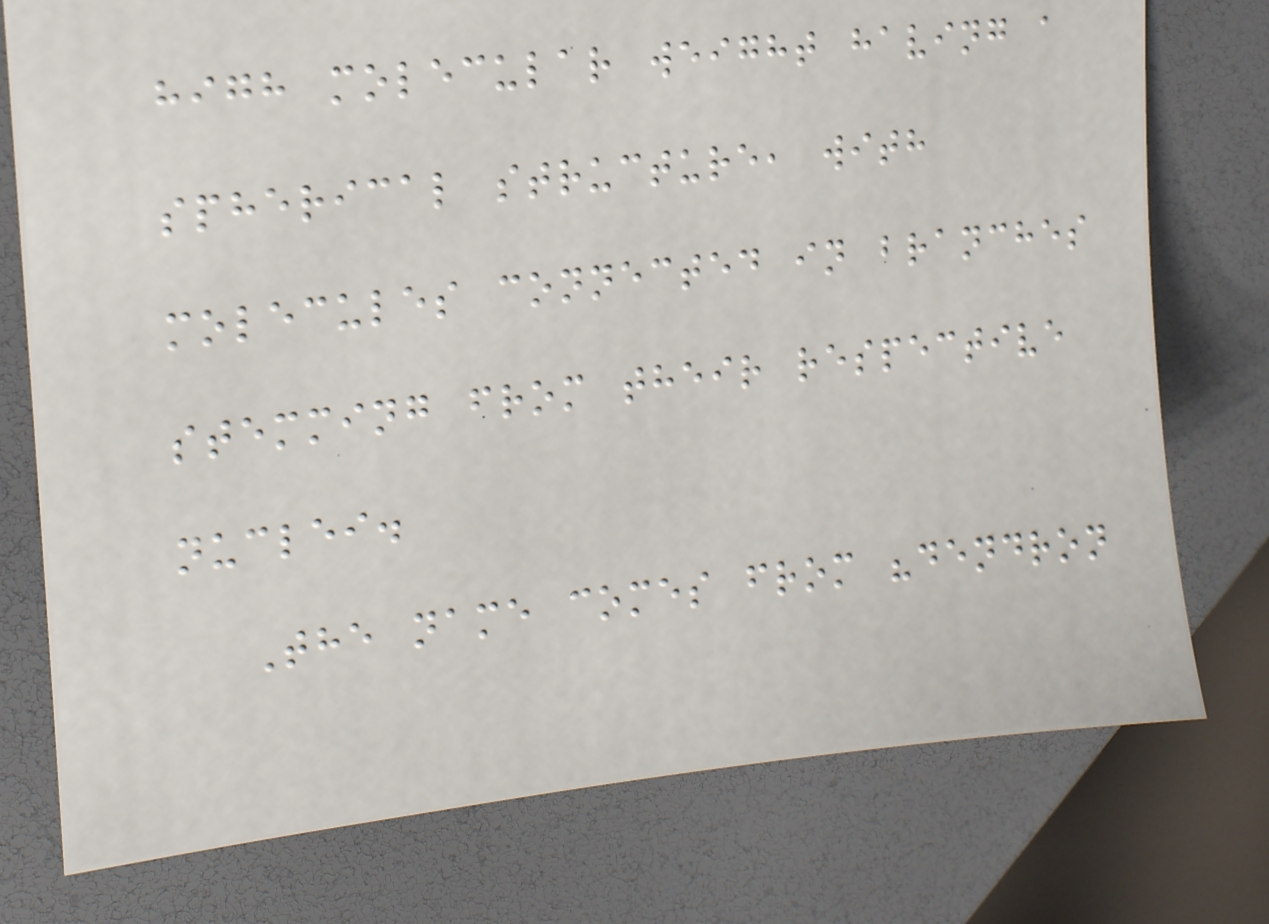high molecular weight having a
spherical structure, with
molecules connected in branches
stemming from their respective
nuclei.
The name comes from "dendron
